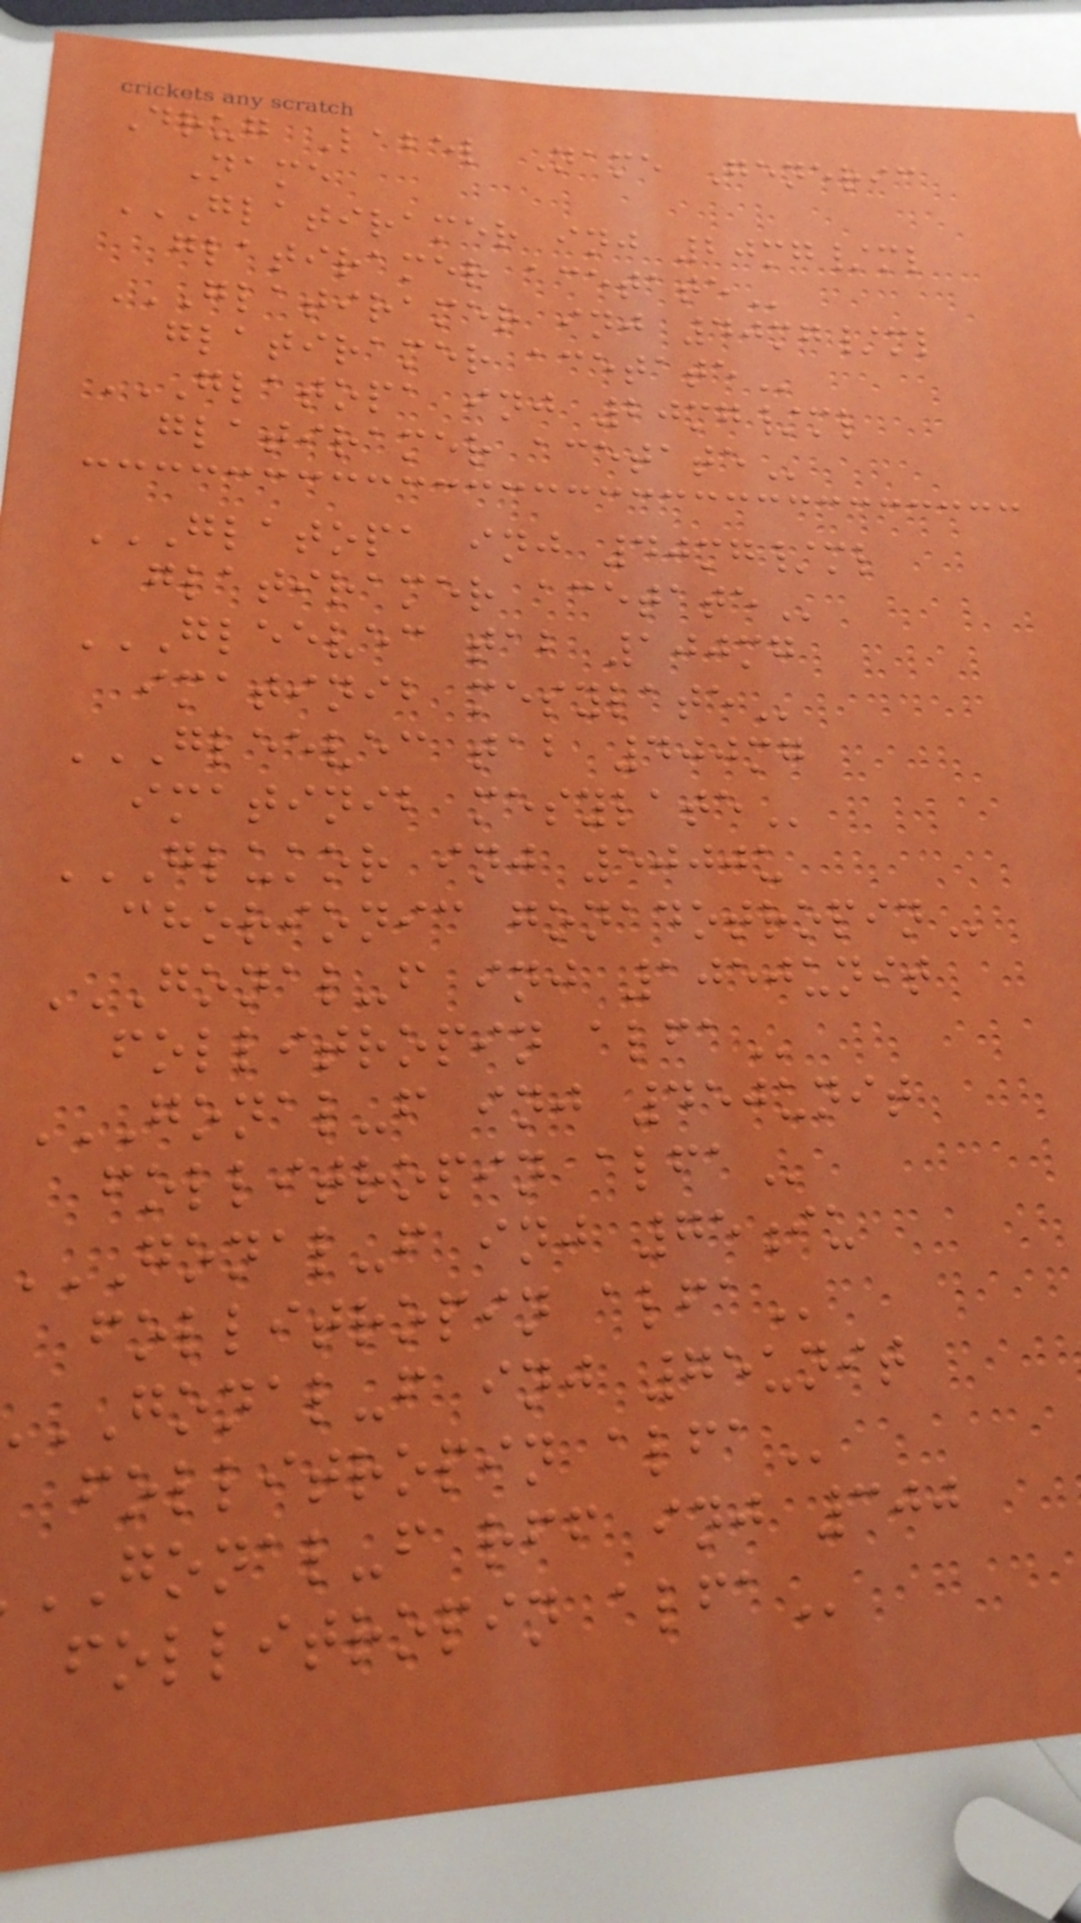Drug Label Name Generic
Name
GLATIRAMER INJ 20MG/ML
glatiramer
GLATIRAMER INJ 40MG/ML
glatiramer
GLATOPA INJ 20MG/ML
glatiramer
GLATOPA INJ 40MG/ML
glatiramer
GLEEVEC TAB 100MG
imatinib
GLEEVEC TAB 400MG
imatinib
GLUKOR INJ 5000U
chorionic
GONAL-F INJ 1050UNIT
follitropin
GONAL-F INJ 450UNIT
follitropin
GONAL-F INJ 75IU
follitropin
gonal-f inj 75unit
follitropin
gonal-f rff inj 300
follitropin
